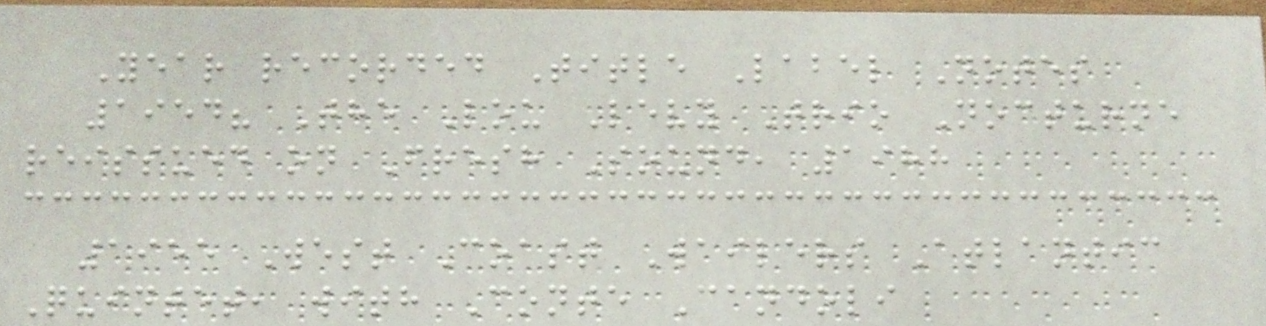Year recorded Title Label Notes
1954? The Lou Levy Trio Nocturne
reissued on Fresh Sound, 1988
1955 West Coast Wailers Atlantic
Quintet, with Conte Candoli
